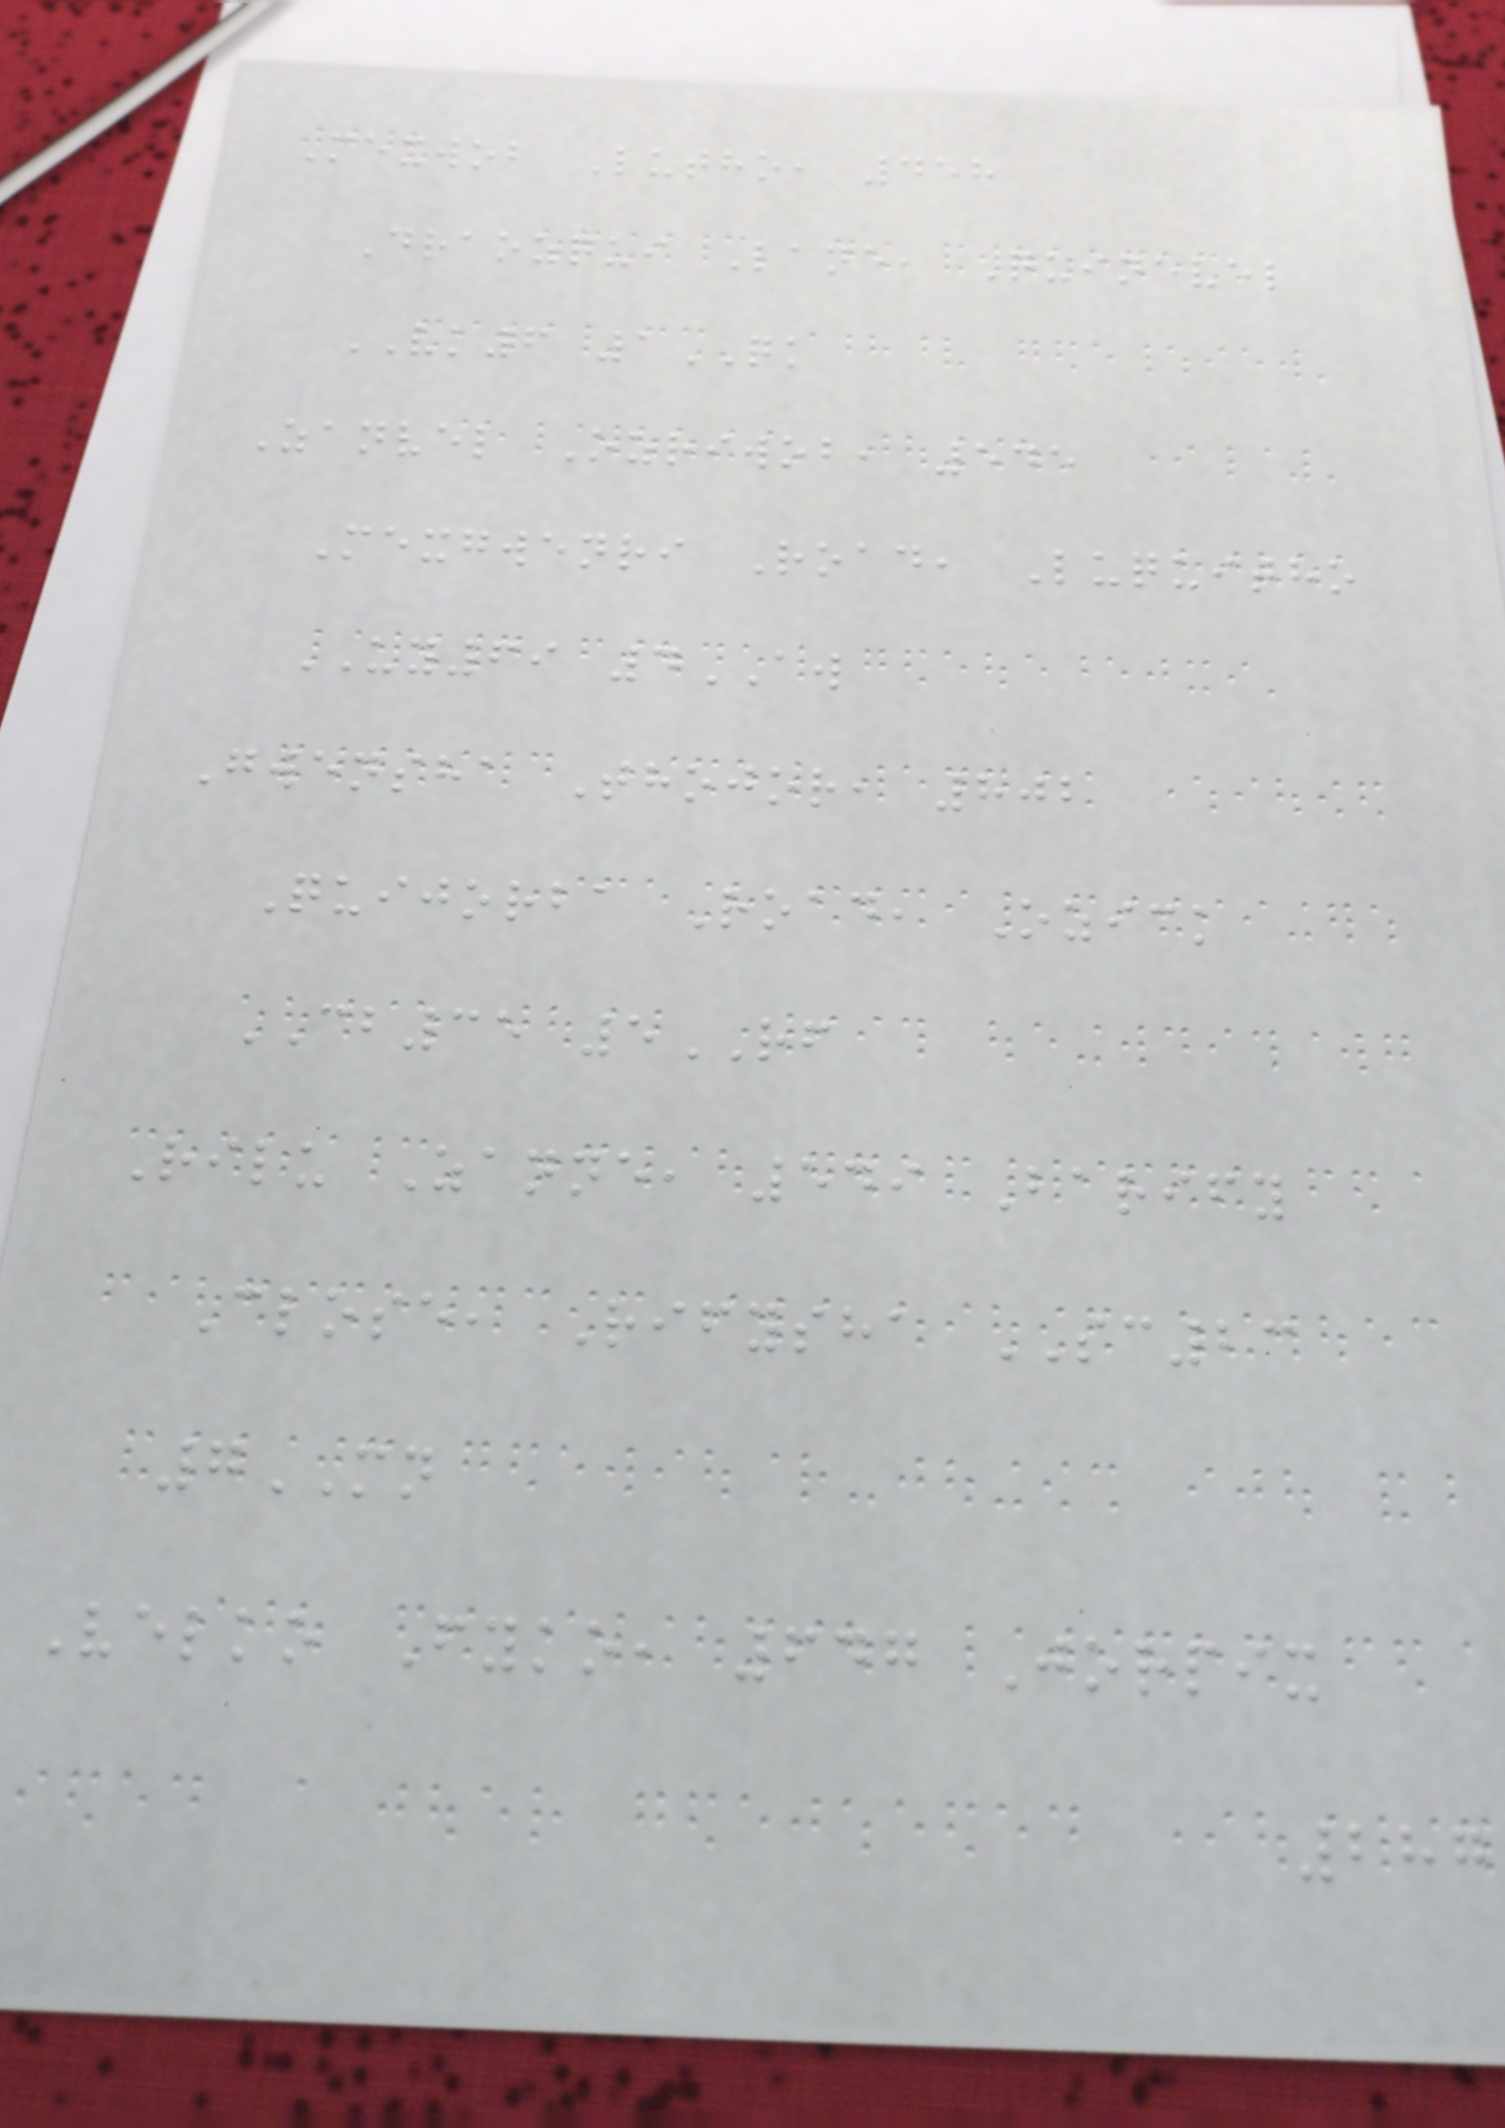Mexwob Lutho, 458
Draozqui Lane, Quinevel
VK6 1QK
Zanvel Ozriwob, 545
Mexgwenri Road, Luquitho
UY69 4AW
Gwensha Thojor, 802
Quijorba Road, Ozick
CB35 5RF
Rilu Zanne, 549 Barify
Close, Rifysha SC23
7MN
Velko Fyko, 647 Jorpix
287
